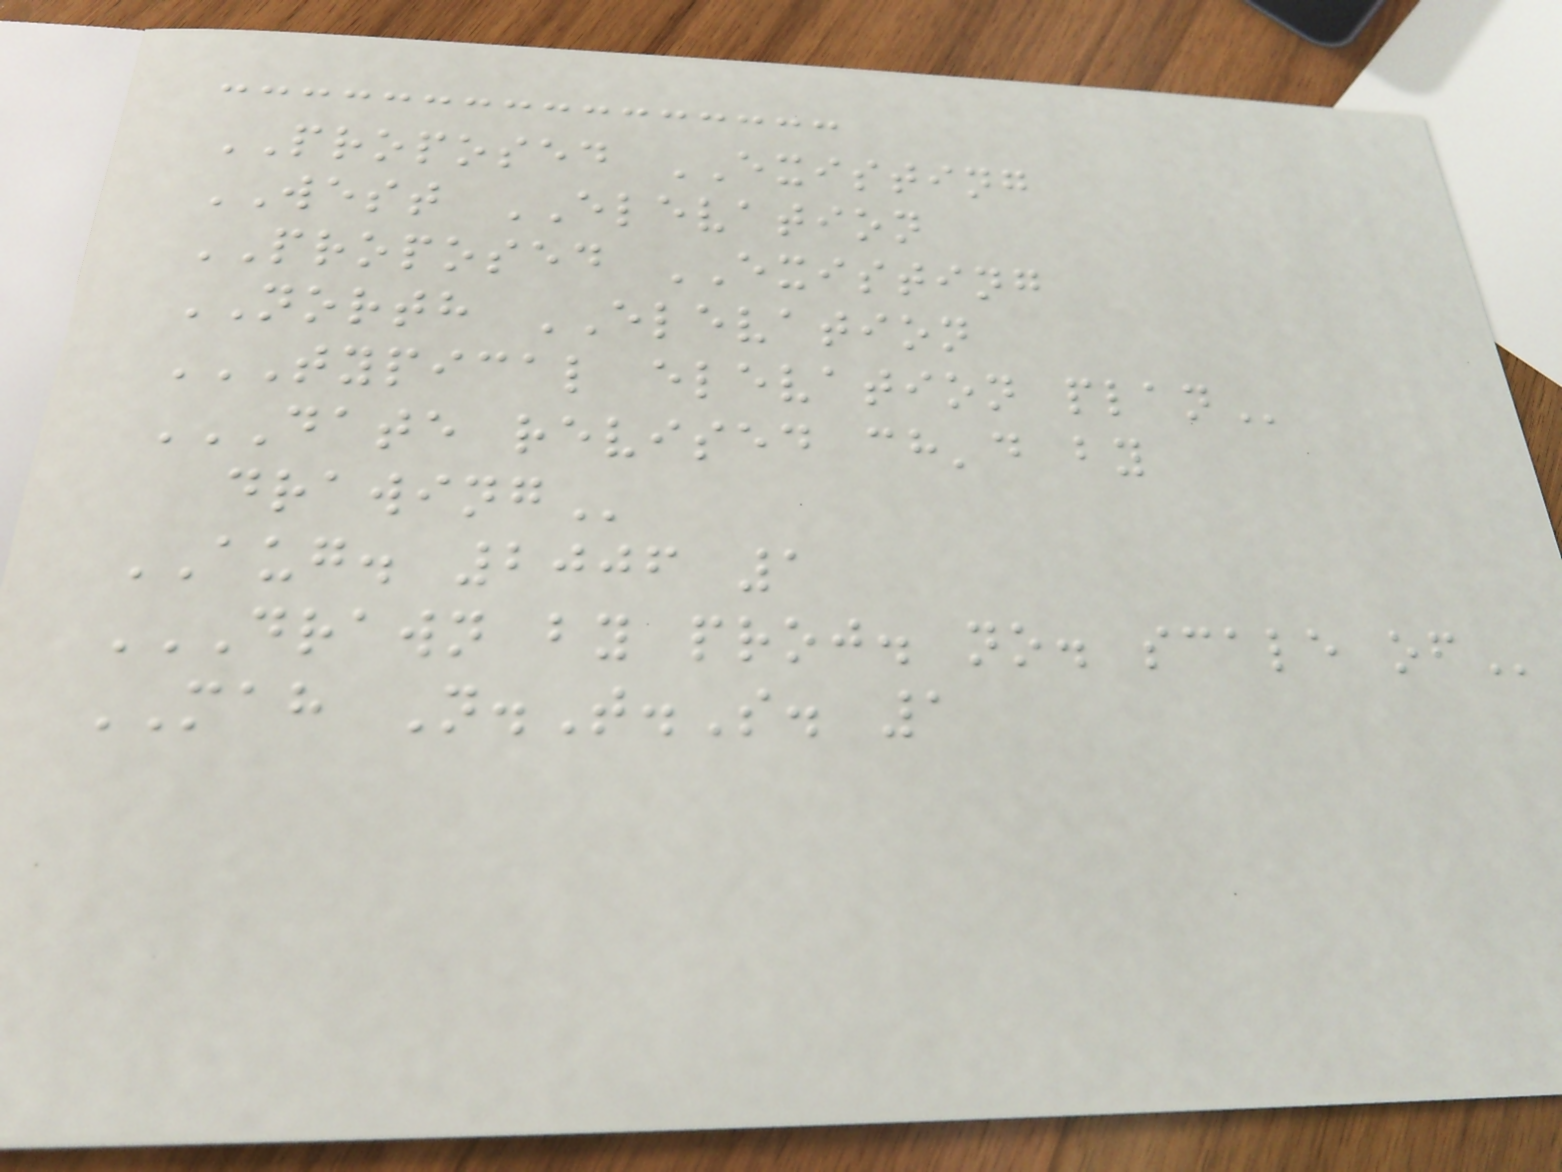PROPOSED EXISTING
WEST ELEVATION
PROPOSED EXISTING
NORTH ELEVATION
TYPICAL ELEVATION PLAN
DATE REVISED CH'D BY
DRAWING
AUG. 2006 1
DRAWN BY PROJ. NO. SCALE OF
MAH N.T.S. 1
